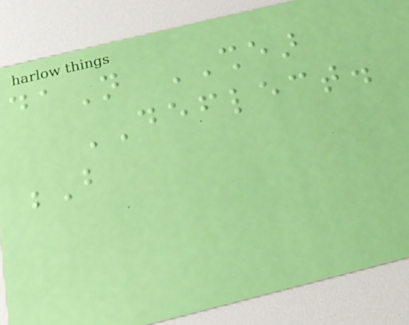daN SHEAR
DEFLECT.
B
